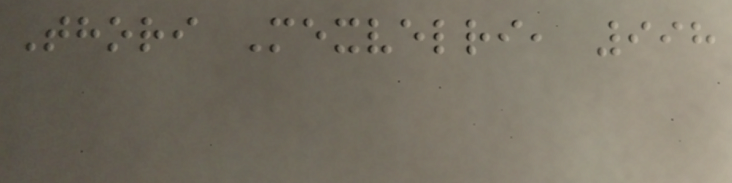Thori Mexvelri, 998
